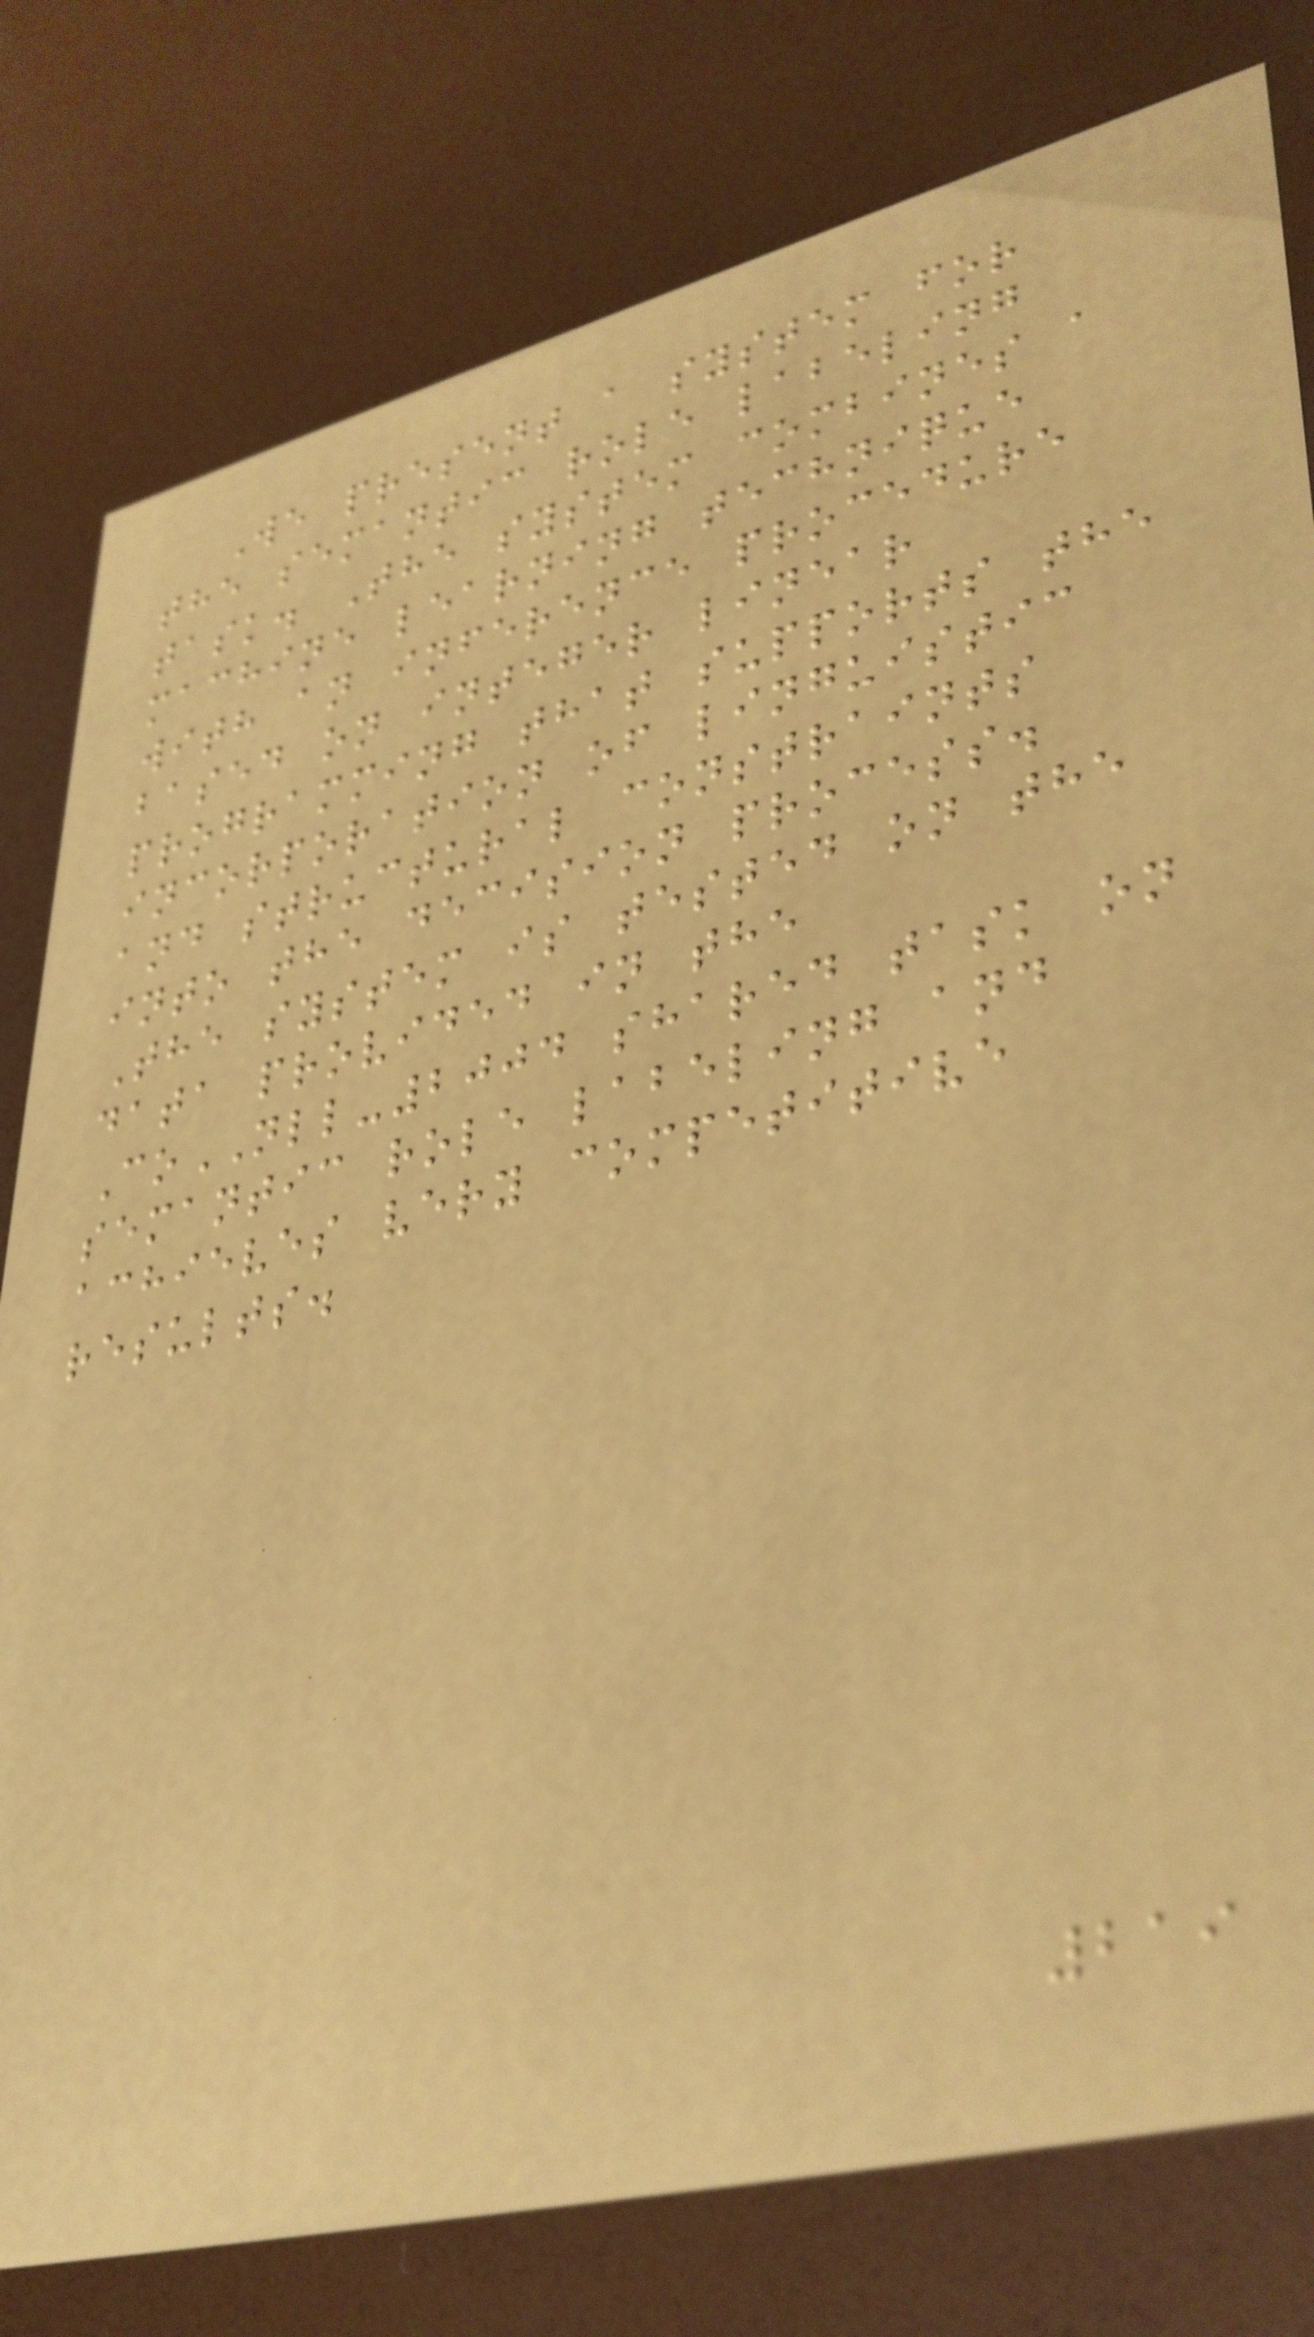We present a system for
the semantic role labeling
task. The system combines a
machine learning technique
with an inference procedure
based on integer linear
programming that supports the
incorporation of linguistic
and structural constraints
into the decision process.
The system is tested on the
data provided in the
CoNLL-2004 shared task on
semantic role labeling and
achieves very competitive
results.
219
